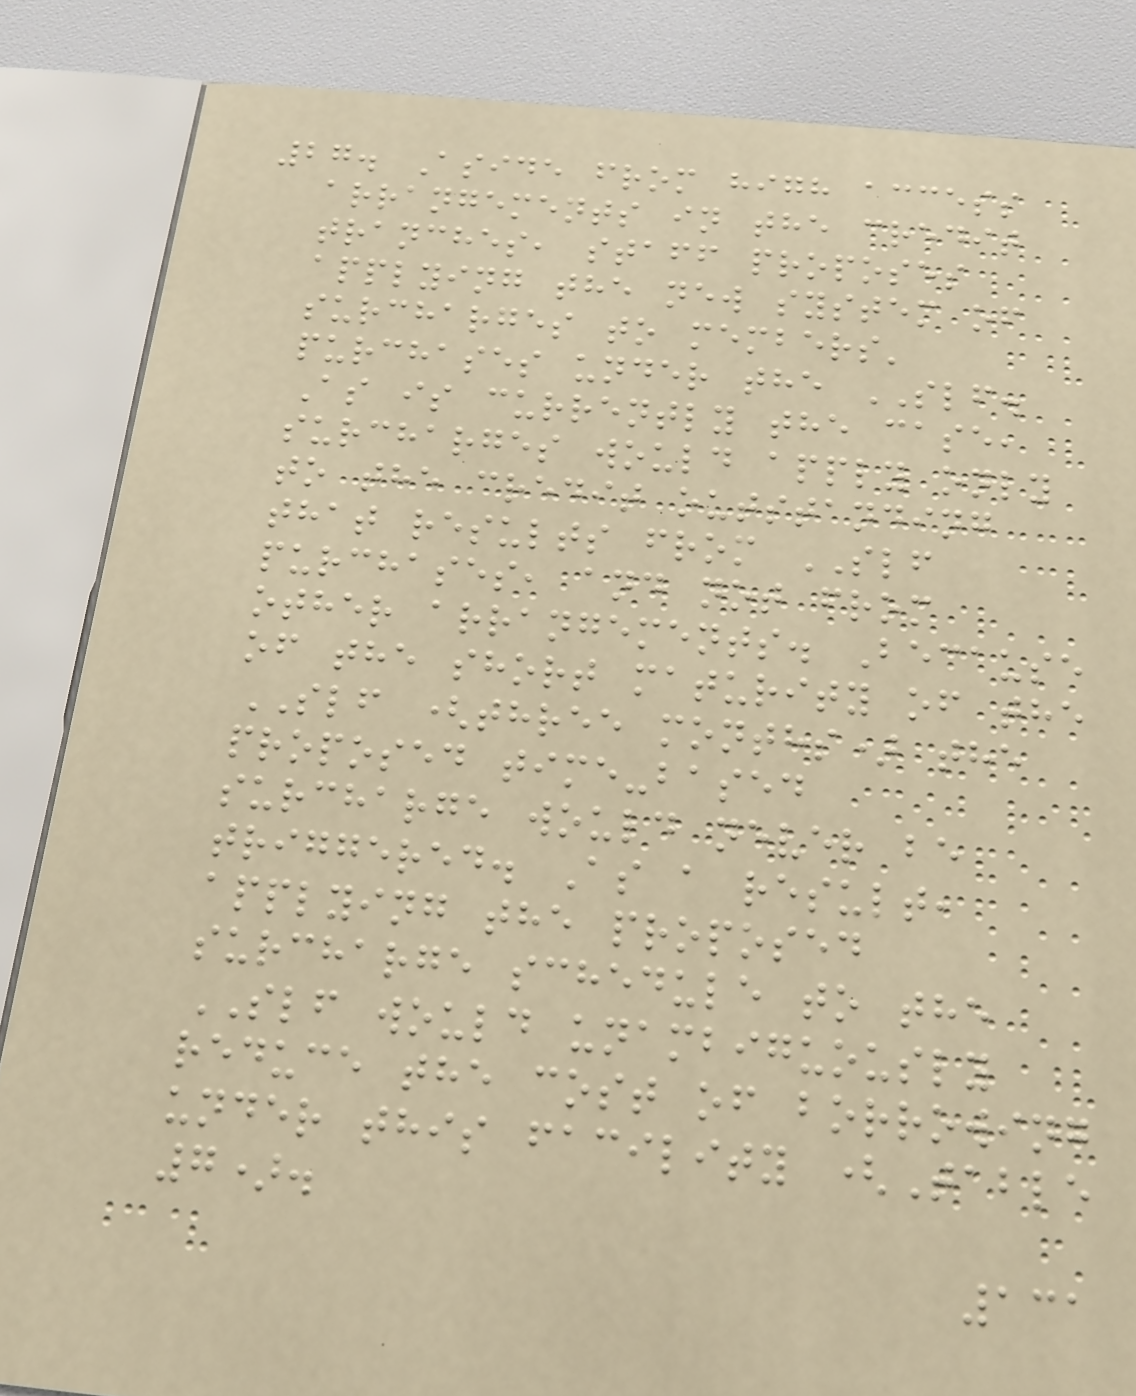27. Aside from high access
arrangements in the credit
tranches, staff proposes
applying the new system of
surcharges to members'
purchases under the SLF.
As is currently the case,
surcharges would apply only
to the credit outstanding
that results from SLF
purchases, and not from
other arrangements. Because
of the short maturity of the
SLF (three months) the
proposed time-based
surcharge would never be
triggered. As a result,
applying the proposed
surcharge schedule to the
SLF would unambiguously
reduce the cost of borrowing
under this facility (Table
7).
131
